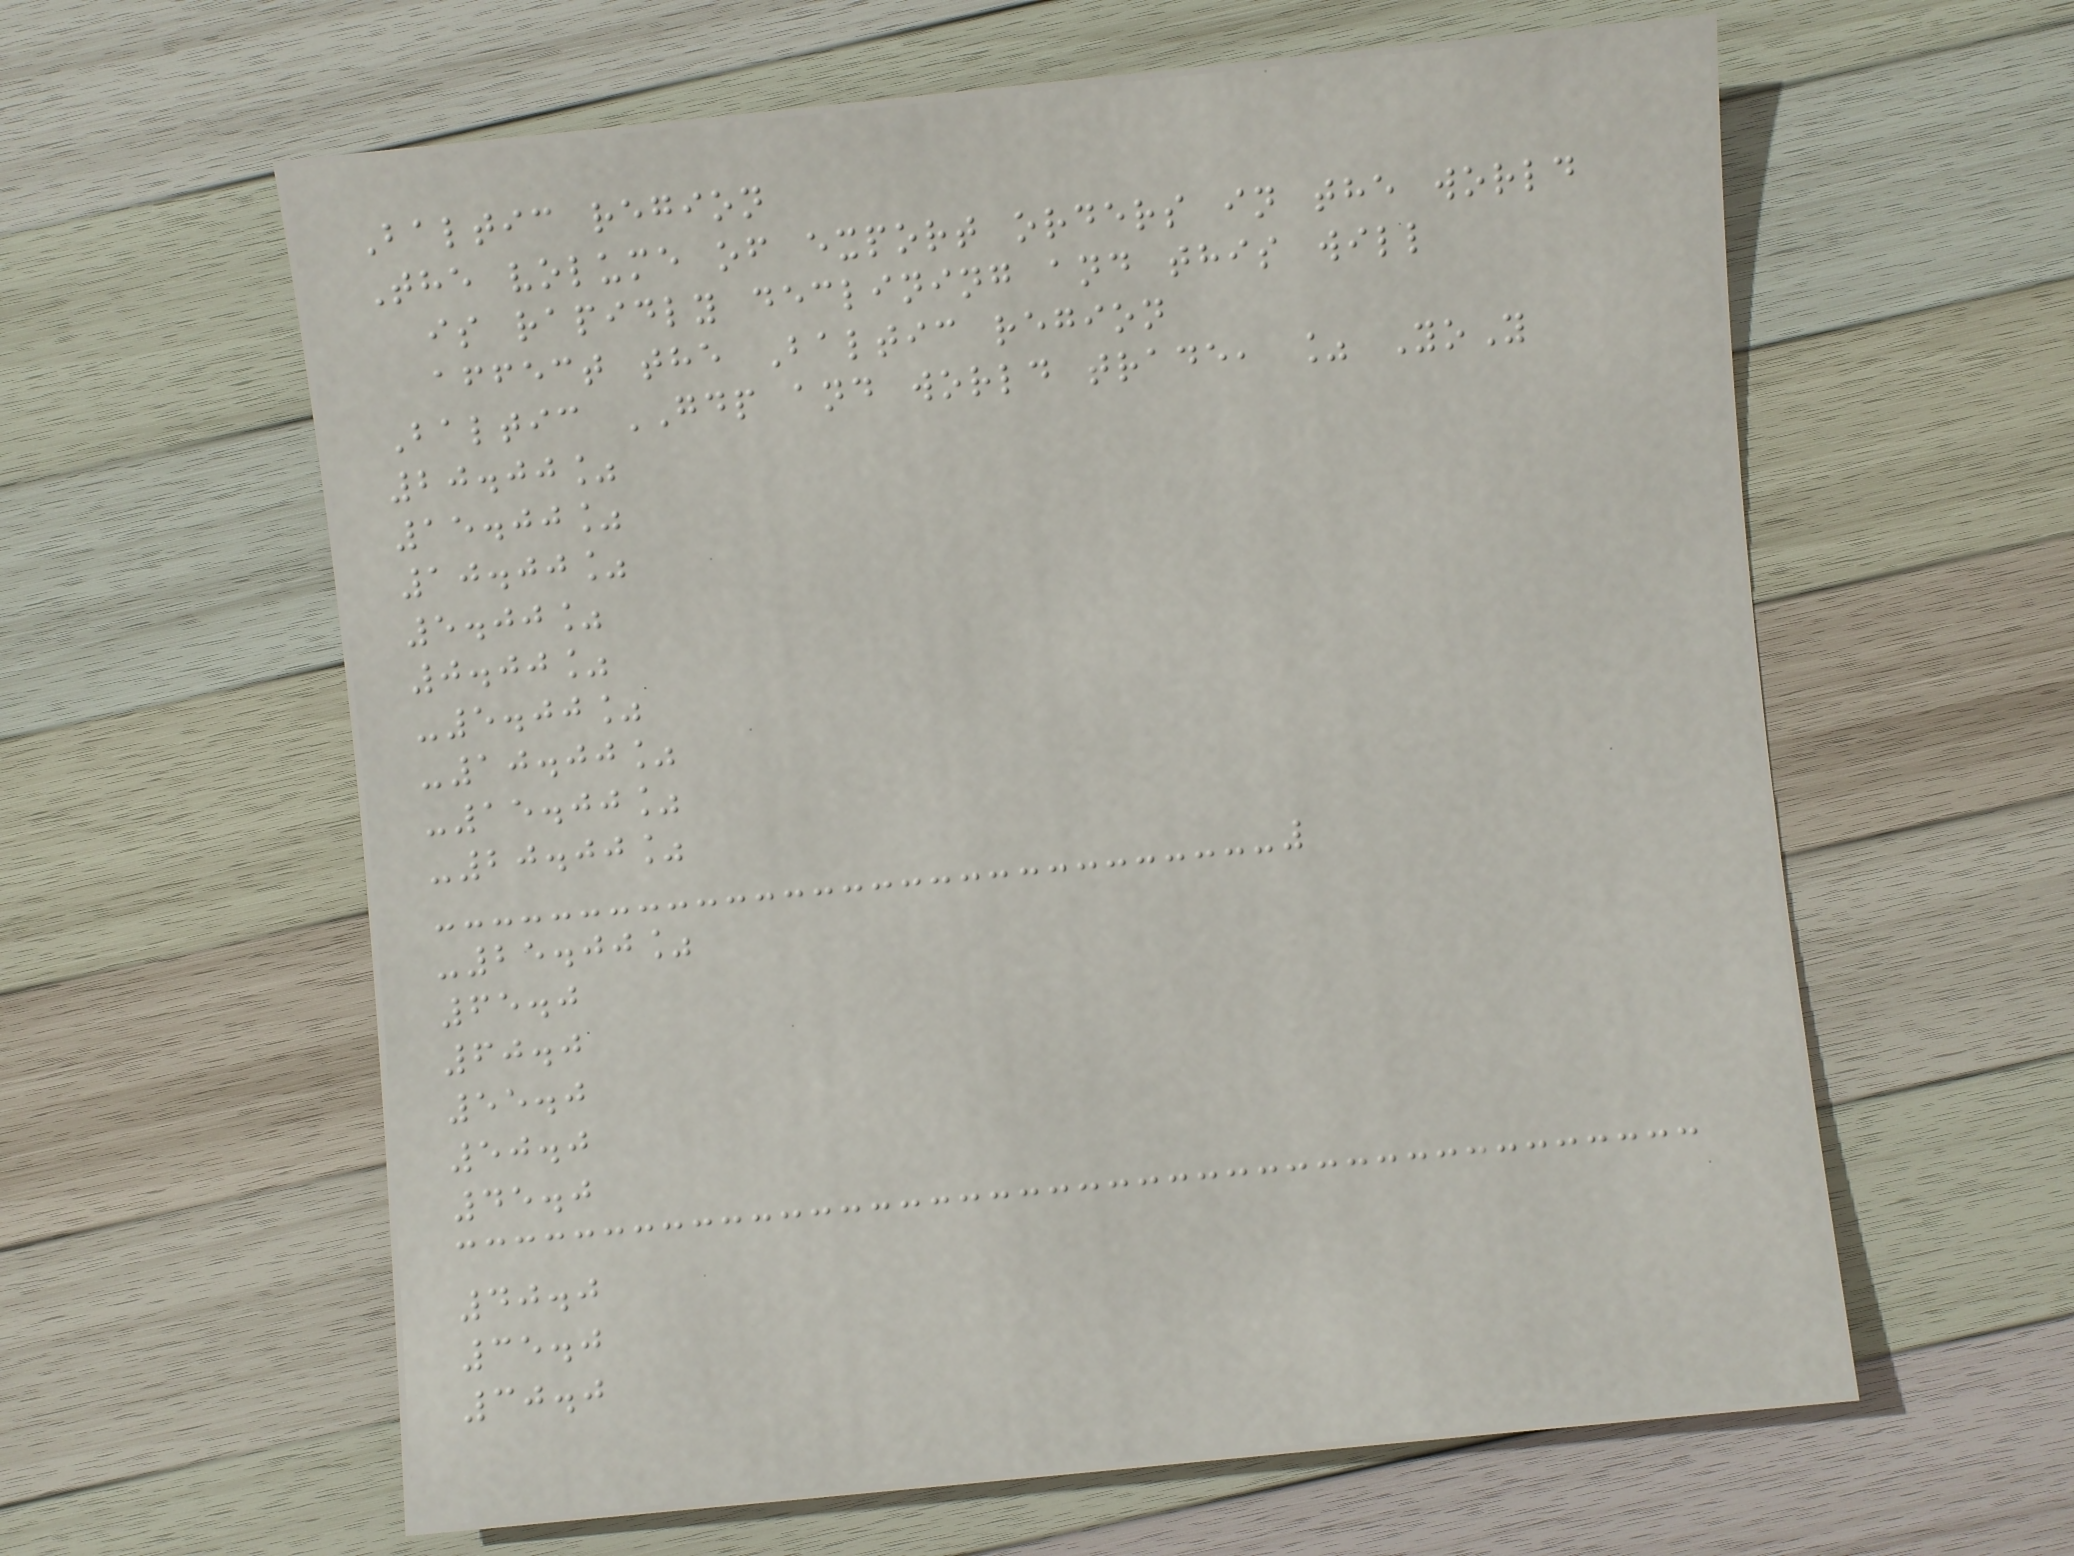Baltic region
The volume of export orders in the world
is rapidly declining and this will
affect the Baltic region
Baltic GDP and world trade, % YoY
20.00%
15.00%
10.00%
5.00%
0.00%
-5.00%
-10.00%
-15.00%
-20.00%
-25.00%
65.0
60.0
55.0
50.0
45.0
40.0
35.0
30.0
